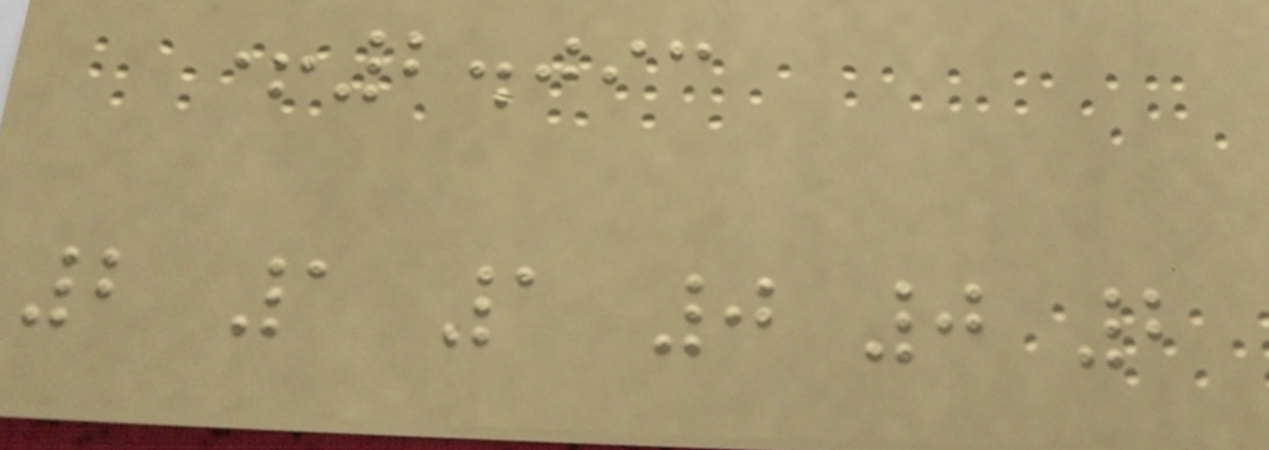+2.093
2 1 1 0 0 2
